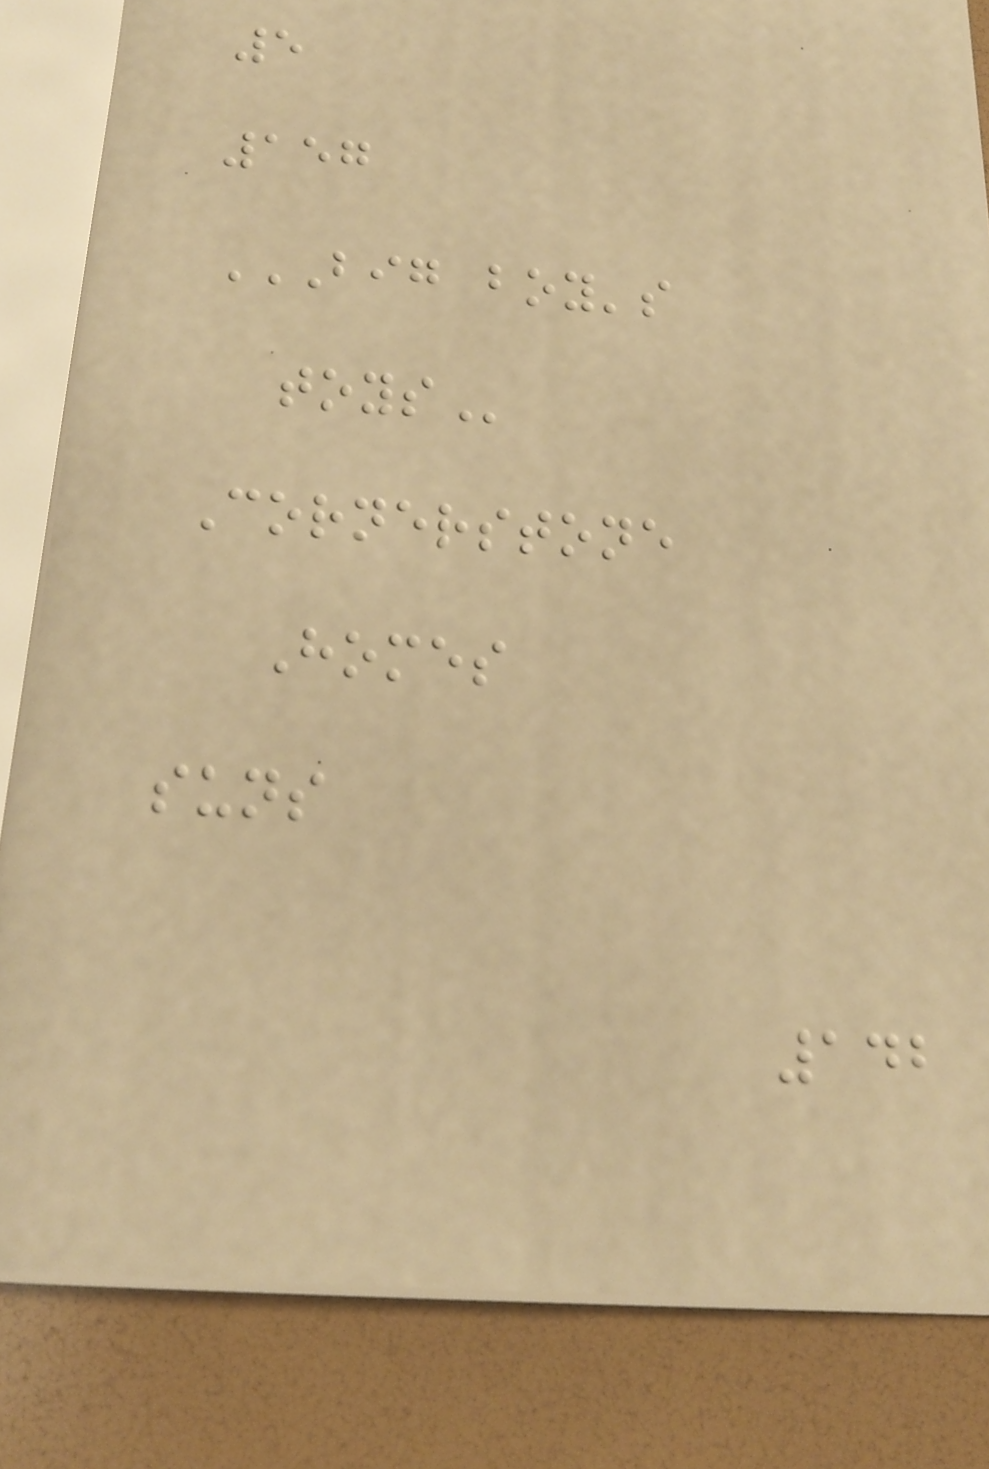5
157
BIG BOY'S
TOYS
Cornerstone
Homes
suns
142
